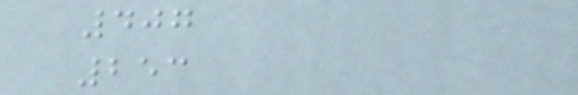407
253
